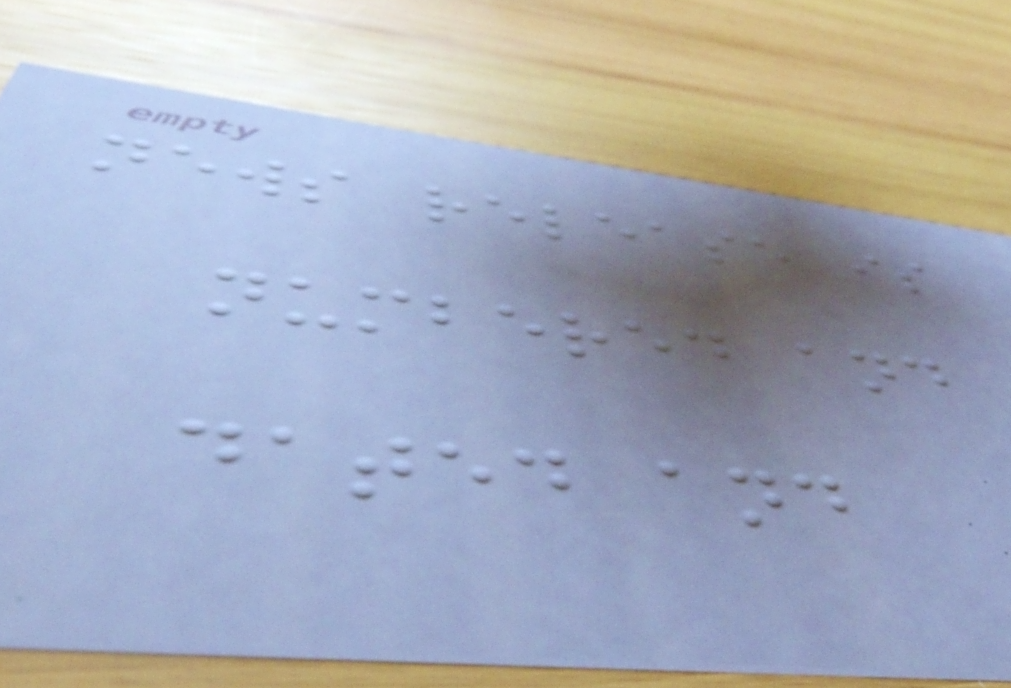news release is
numbered and
dated and
